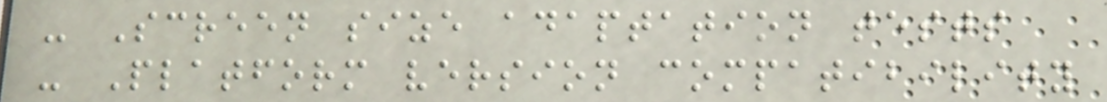- Screen size adaptation tests
- Platform version compatibility
